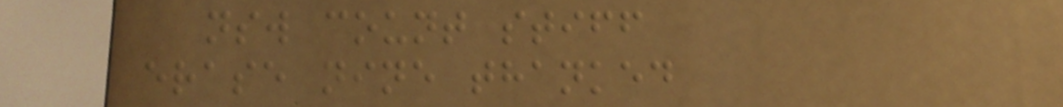nsw count stiff
erase nine thanked
